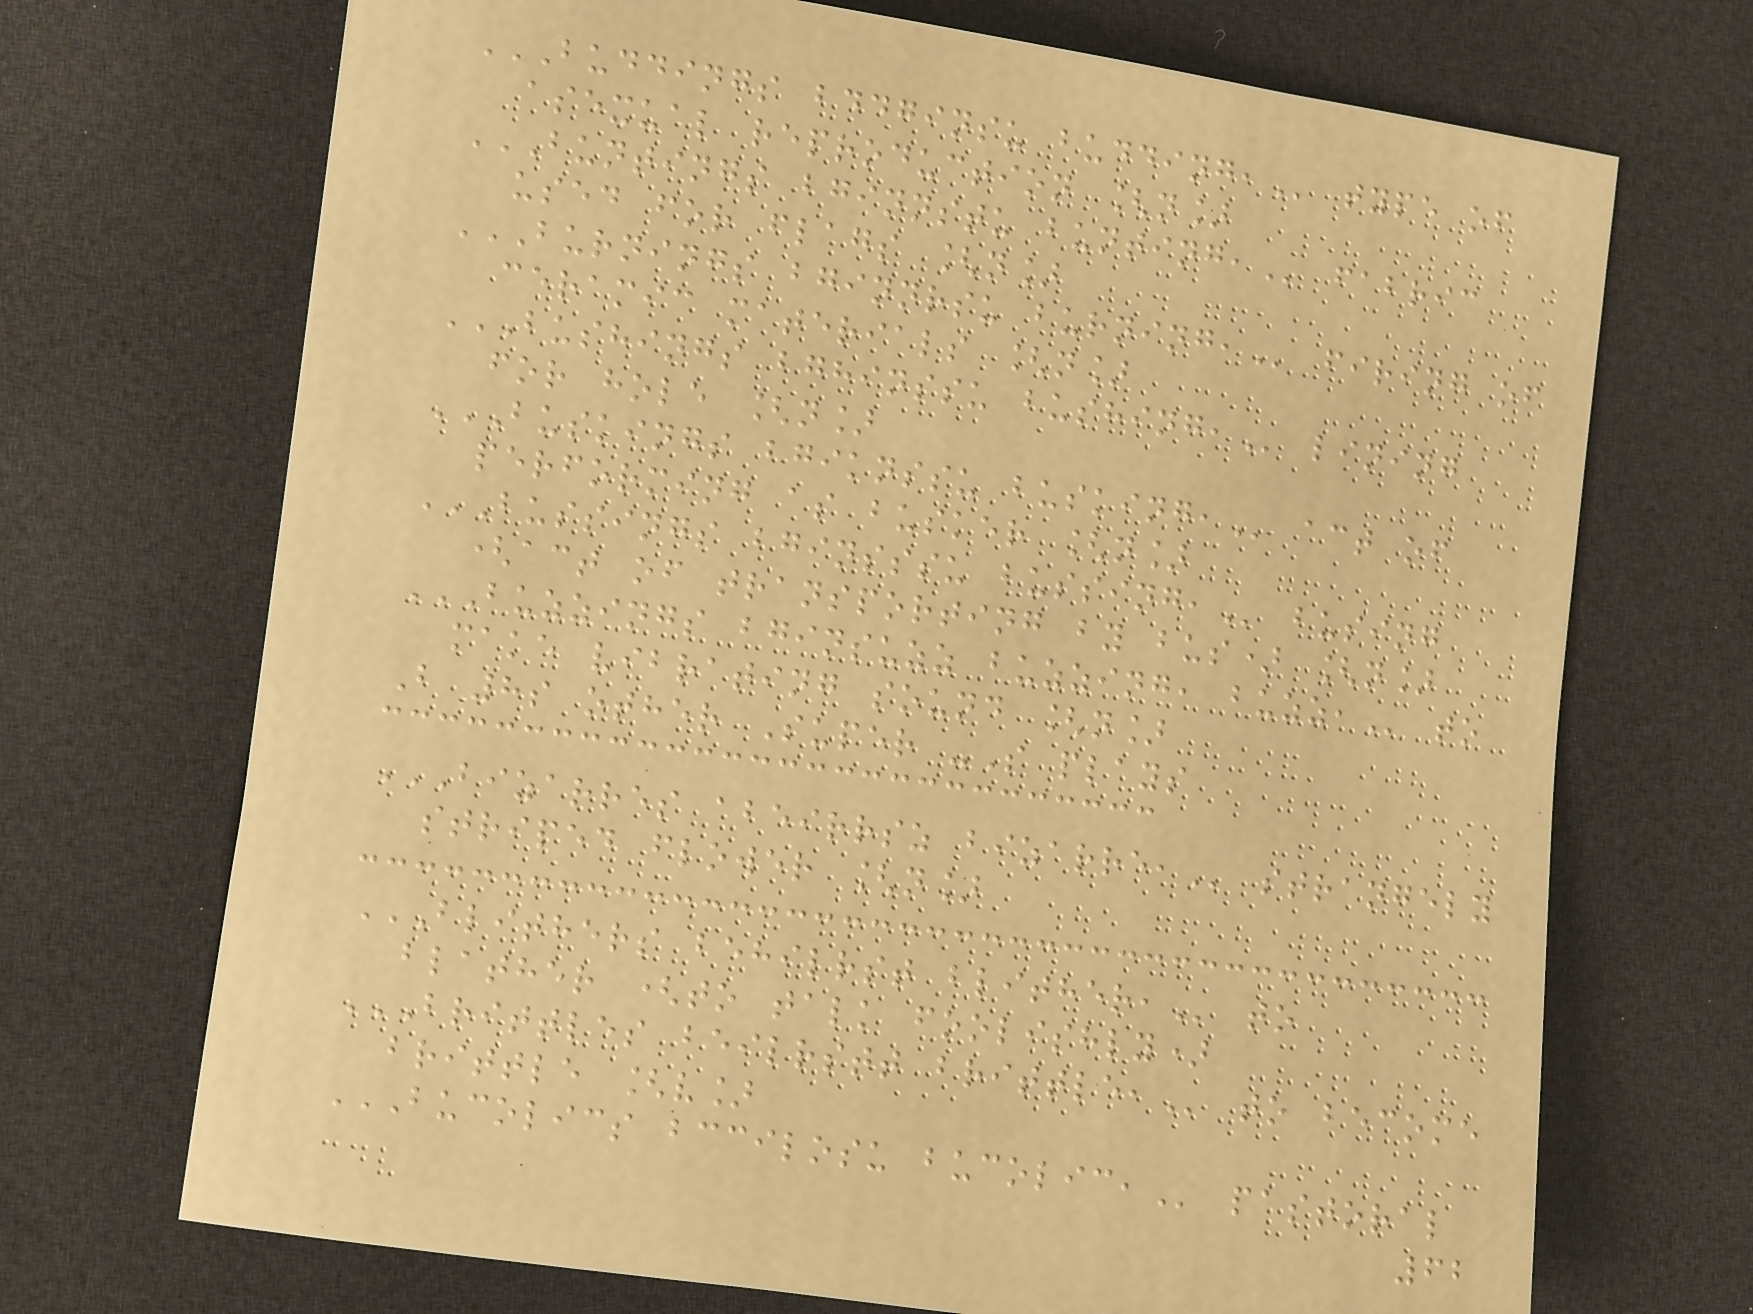BUDDINGS BDDGINSU BUDDING, type of
asexual reproduction [n]
BUNTINGS BGINNSTU BUNTING, fabric
used for flags [n]
BURNINGS BGINNRSU BURNING, firing of
ceramic materials [n]
BUSHINGS BGHINSSU BUSHING, lining
for hole [n]
BUSKINGS BGIKNSSU BUSKING, act of
performing as busker [n]
BUSSINGS BGINSSSU BUSSING, busing
(act of transporting by bus) [n]
BUZZINGS BGINSUZZ BUZZING, BUZZ, to
make vibrating sound [n]
B 8s other Super -S plays
BIZARRES ABEIRRSZ BIZARRE, strangely
striped flower [n]
BLITHERS BEHILRST BLITHER, to
blather (to talk foolishly)
BRITTLES BEILRSTT BRITTLE, to become
brittle [v]
BUCOLICS BCCILOSU BUCOLIC, pastoral
62
